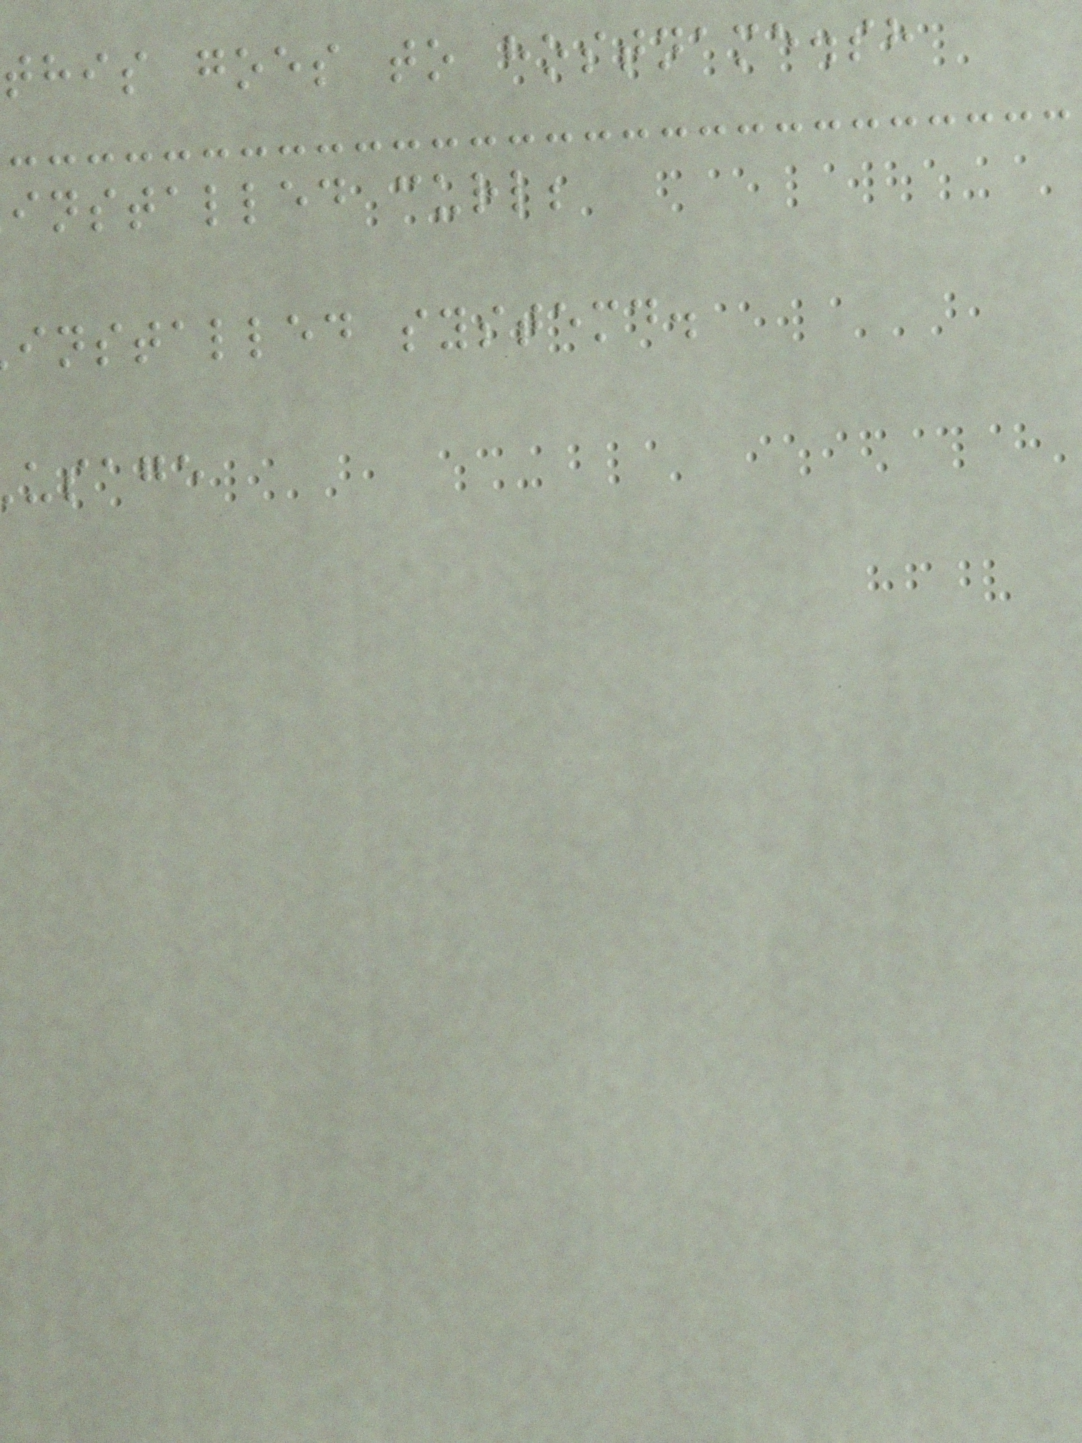this goes to hostname.sh
installed curl;
installed systemd.
usage
